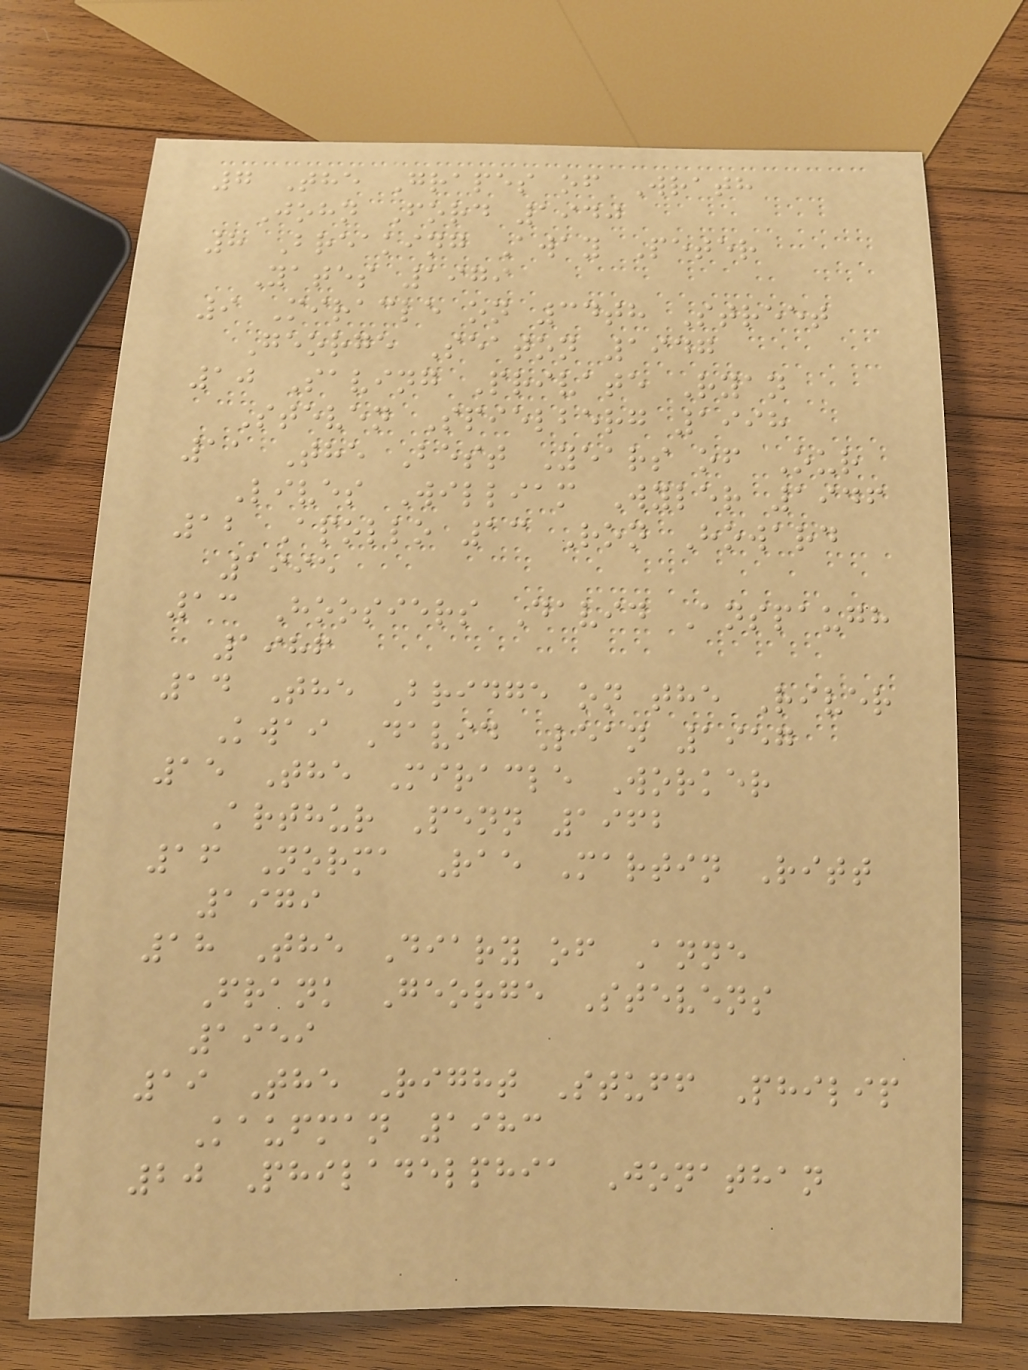7 The Grapes of Wrath
John Ford 1940
8 Breaking Away Peter
Yates 1979
9 Miracle on 34th Street
George Seaton 1947
10 Saving Private Ryan
Steven Spielberg 1998
11 The Best Years of Our
Lives William Wyler 1946
12 Apollo 13 Ron Howard
1995
13 Hoosiers David Anspaugh
1986
14 The Bridge on the River
Kwai David Lean 1957
15 The Miracle Worker
Arthur Penn 1962
16 Norma Rae Martin Ritt
1979
18 The Diary of Anne
Frank George Stevens
1959
19 The Right Stuff Philip
Kaufman 1983
20 Philadelphia Jonathan
